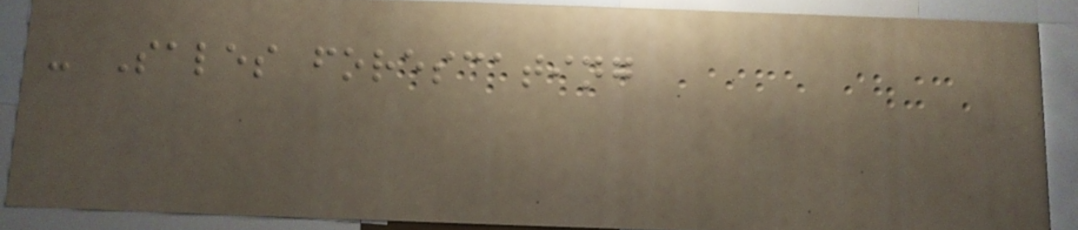- Sales forescating
